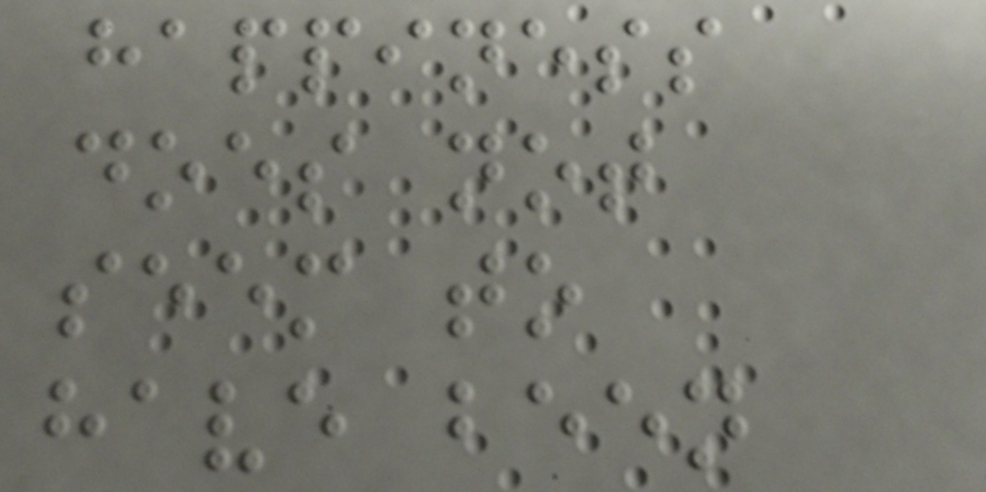happiness
does not
seem to
have been
